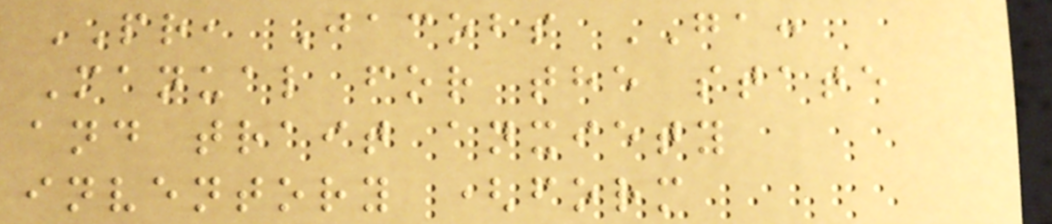PR, Jacobs GA:
Manual for the state
and trait anxiety
inventory (form
